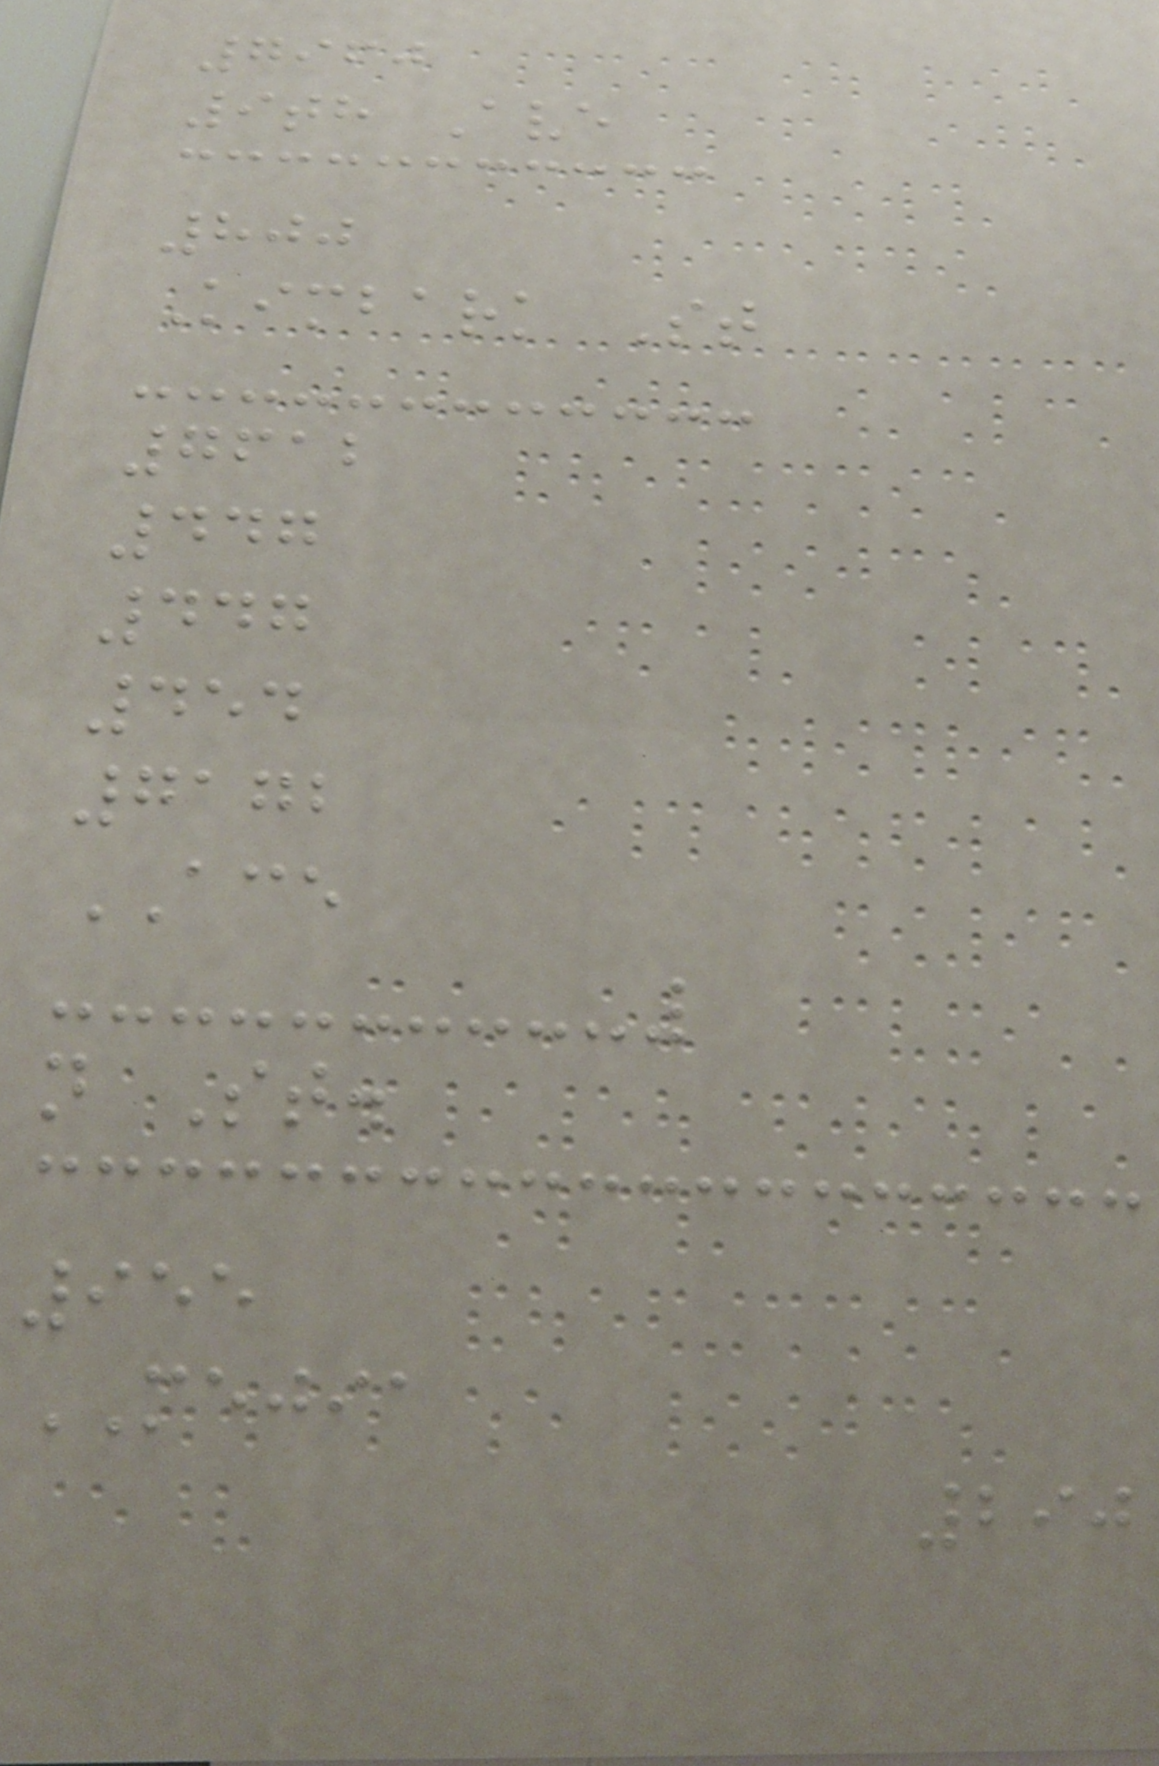7960
9th Ave
800
Kimbark St
7612
447
447
454
7172
ACE
n St.
955
MEJIA
290
